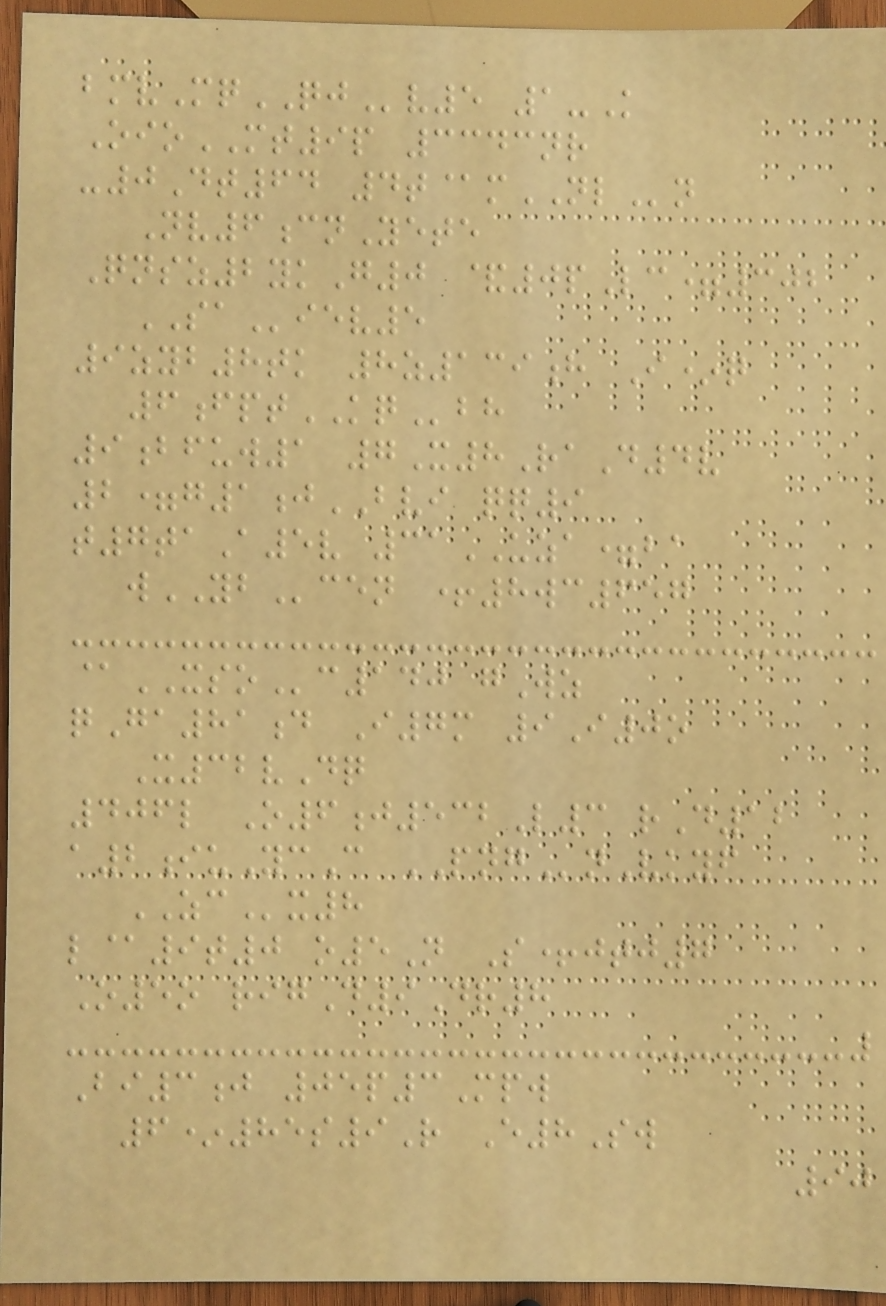bmvMqQJv5 1-K
OioMT9p 3343nr
-0Dt64 4t@mNLn
Nv6cnYete
Qnsz2ykG0 &0pLc=302
SAiev5
9zyb8tk 8z139h I*q
6fptKQbh
9bfuw1 7X8RaD4v
2=g1jBVI qq9
t7taA5v 31UZA=ba
wYBcen +8wc657
@XSOc140 gWz
qGa81d I7m 9I0o
X32vDq
406l O6j532L3 rD12
a2iuYcC PNGnVkyf
ZCx8
l@9t0 o5N S+jtj7
O5o rigD9Dr8
Bi3j 05p3Mpw
6*85s9R E8Sw
90
